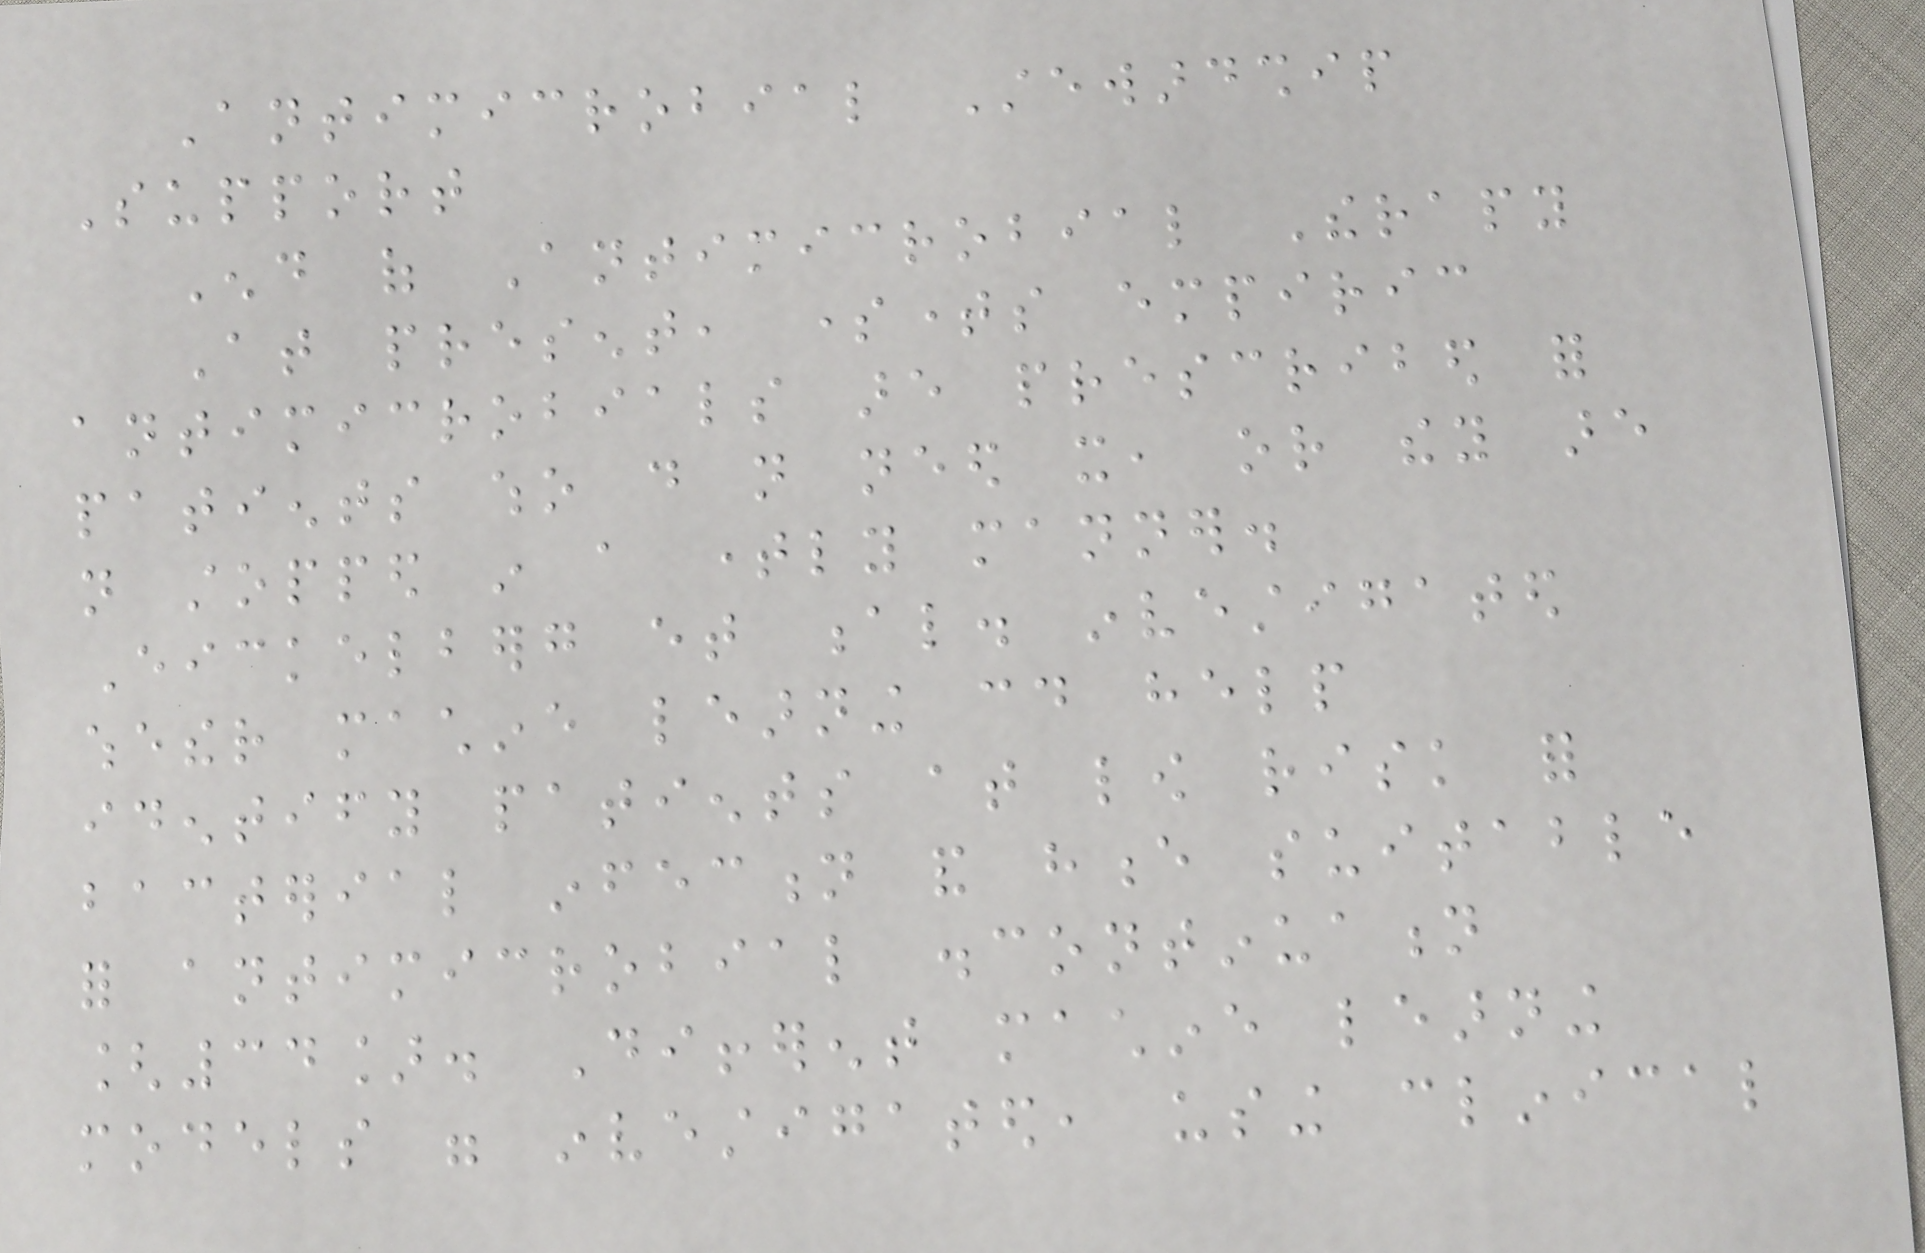Antimicrobial Stewardship
Support
End of Antimicrobial Therapy
At present, sometimes empiric
antimicrobials are prescribed for
patients who do not need it, or they are
not stopped in a timely manner.
Eickelberg et al. investigated
whether machine learning could help
identify patients at low risk for
bacterial infection and hence suitable
for antimicrobial discontinuation
[34]. Different machine learning
models were investigated, using clinical
